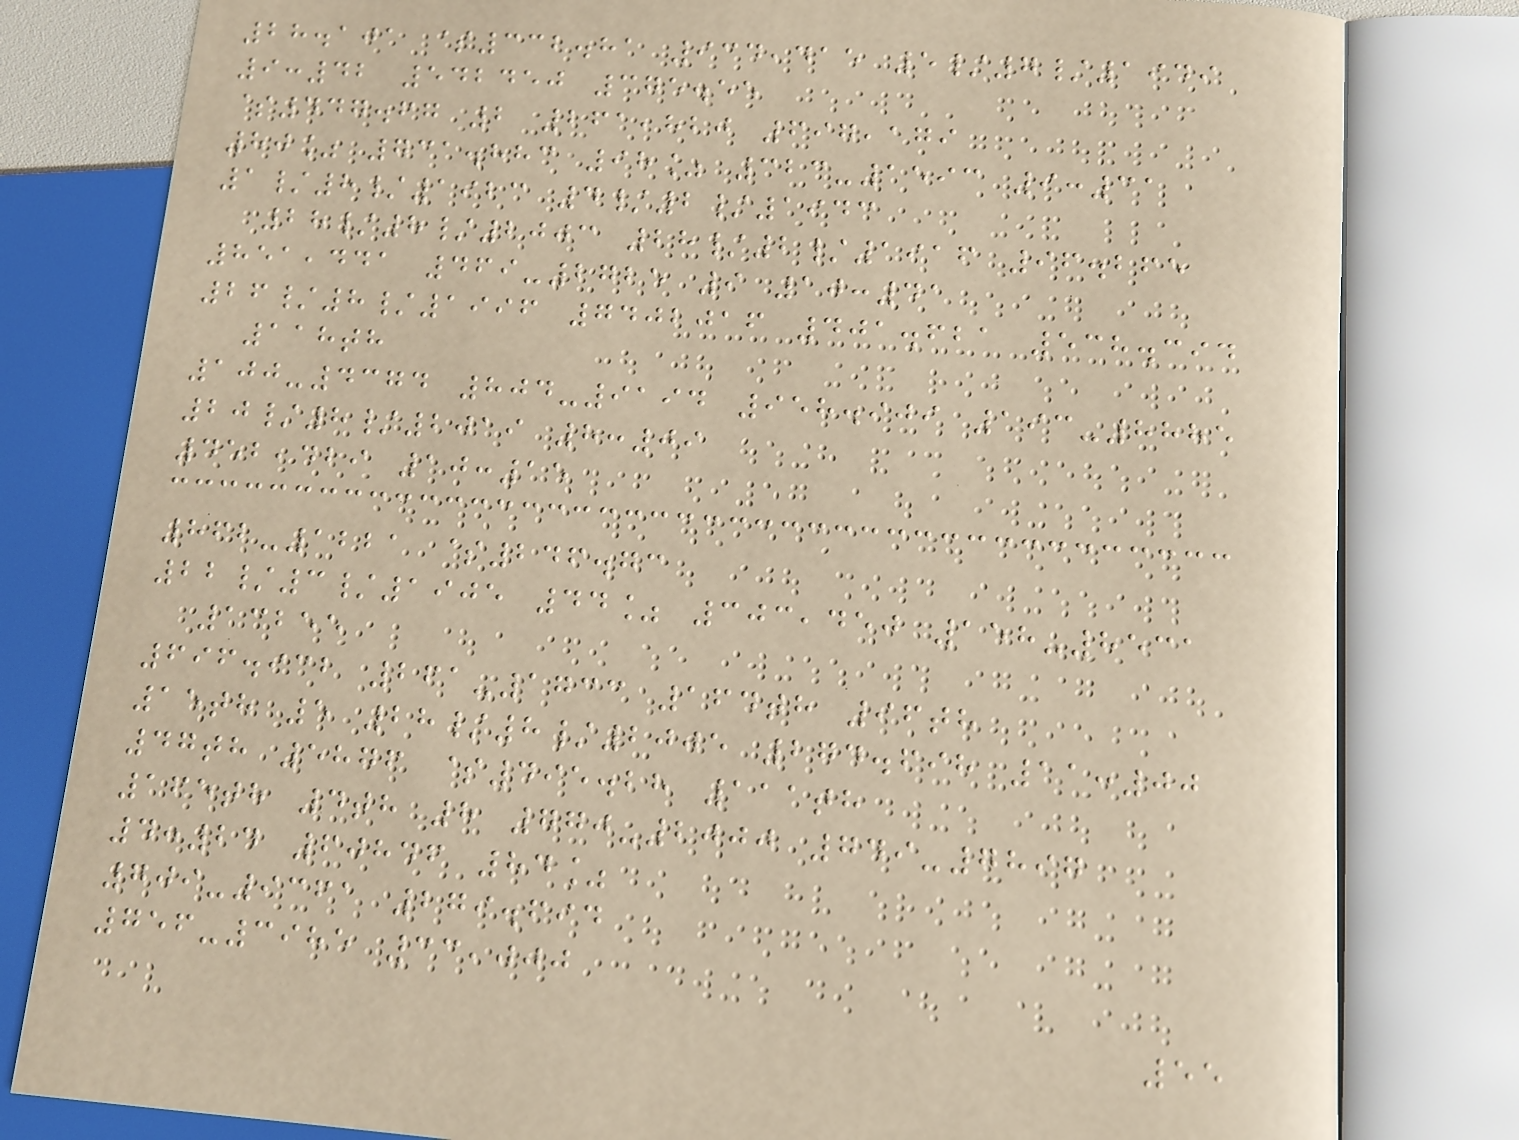28.101 $332.81 934,415 5/7/1949
9:42 542450 375.55
$447.67 2 261,820 697,179
80% 731.883 98% 323-1593 9:31
1/8/1923 4/2/1943
28/8/2003 28/2/1916 96.265
851,441 469-2725 9 10:41
26/8/1996 7402016 401.621 538.394
118th
100-4374 804-9194 958.909 193-8885
20/8/2019 8:09
452,429 10:15
862-1221 $246.73
22/3/1905 44% 303,450 158-8531
13255
696.932 261-1733 164th 96th
15th 5 28/8/2005 274.698 11:00
47th 5876 $495.28 111th
165th 4th 8 770-2000 749-7897
4:24 60846 84%
709-9361 279.694
756-3985 33,000
55
